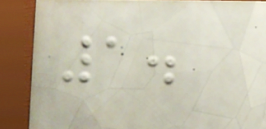1.
